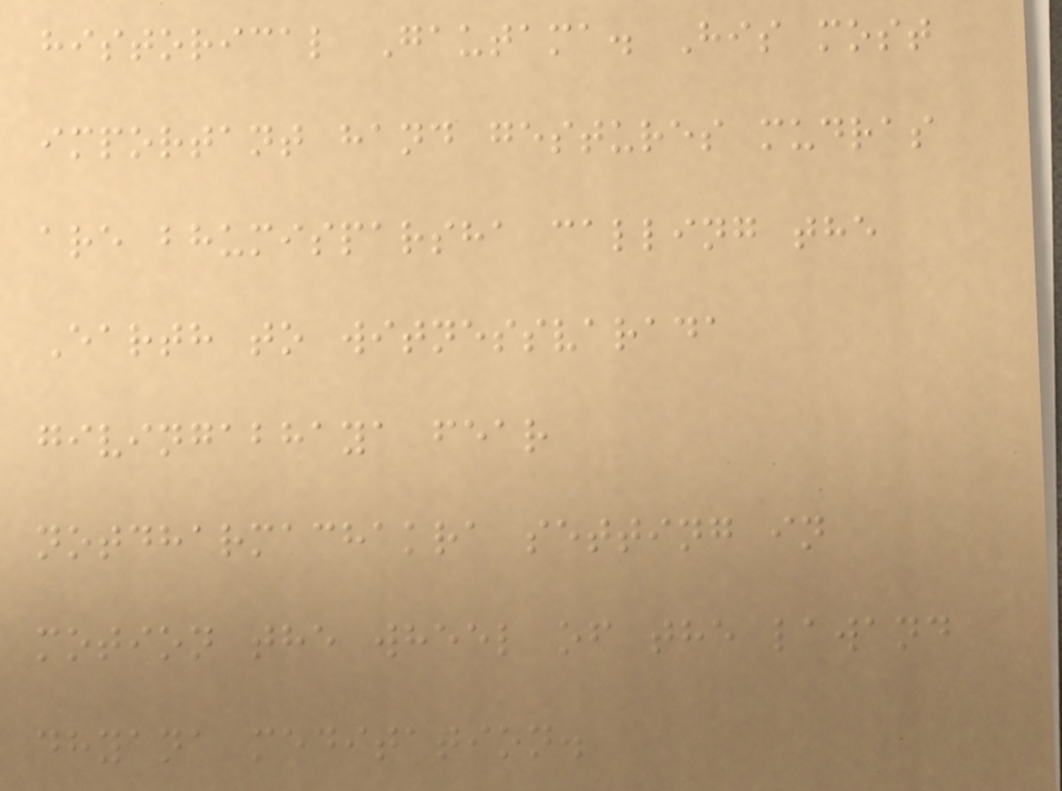historical Gautama. His most
important hand gestures mudras
are bhumisparsha calling the
Earth to witnessvarada
givingabhaya fear
notdharmachakra setting in
motion the wheel of the lawand
dhyana meditation.
